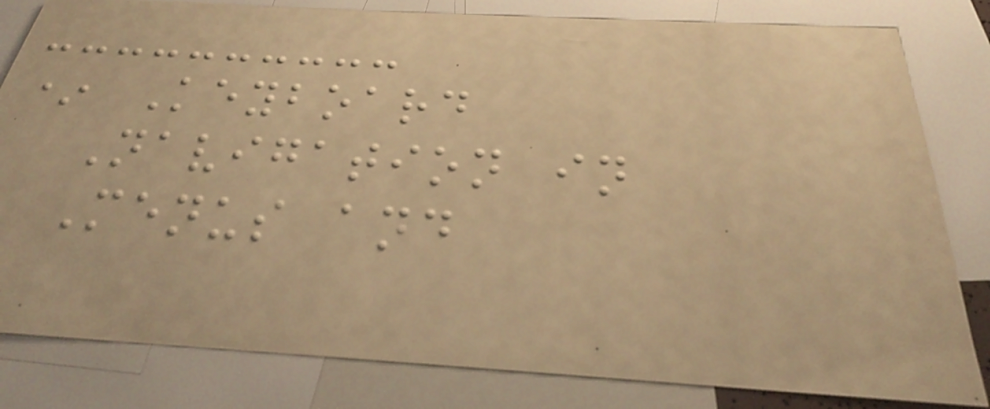* Keyboard
Navigation in
Menus and
